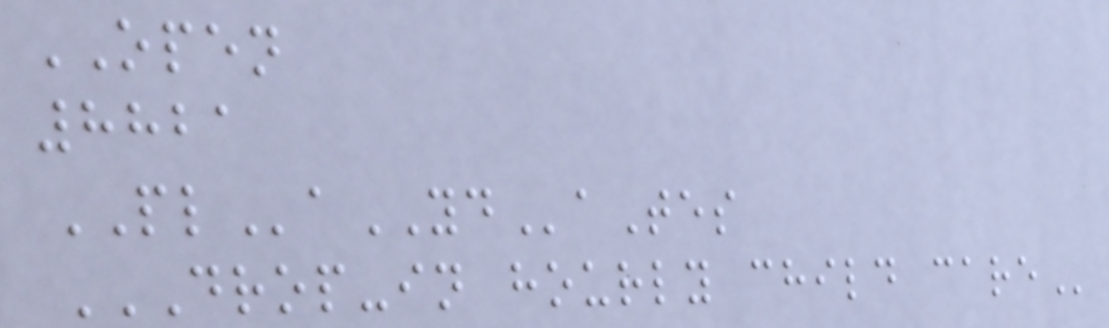OPEN
8821
PLaYDaTes
DROP-IN HOURLY CHILD CARE
